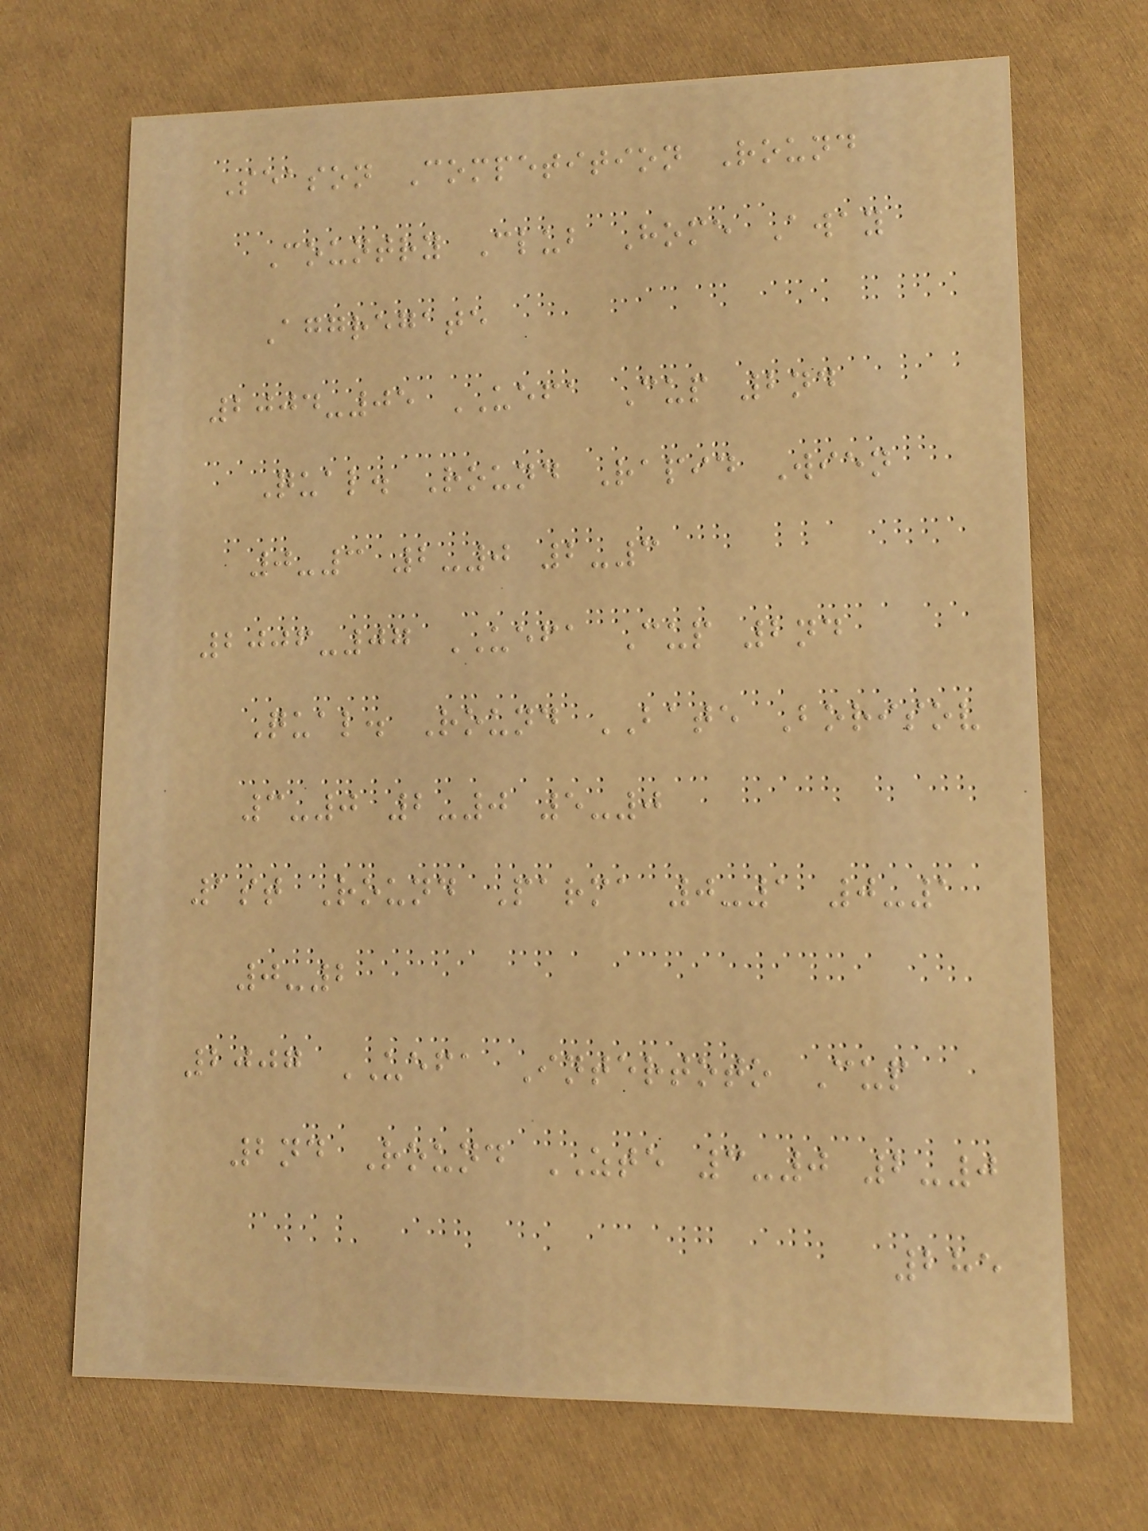Season Competition Round
Country Club Home Away
Aggregate
2004-05 UEFA Cup 2nd
Qual. Round Rapid Wien
0-3 2-0 2-3
2006-07 UEFA Cup 2nd
Qual. Round BATE Borisov
3-0 2-0 5-0
1st Round Parma 0-1 0-1
0-2
2007 UEFA Intertoto Cup
2nd Round ZTE 3-0 2-0
285
